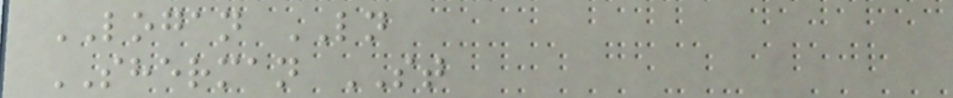LOGAN LN
SHERMAN ST
